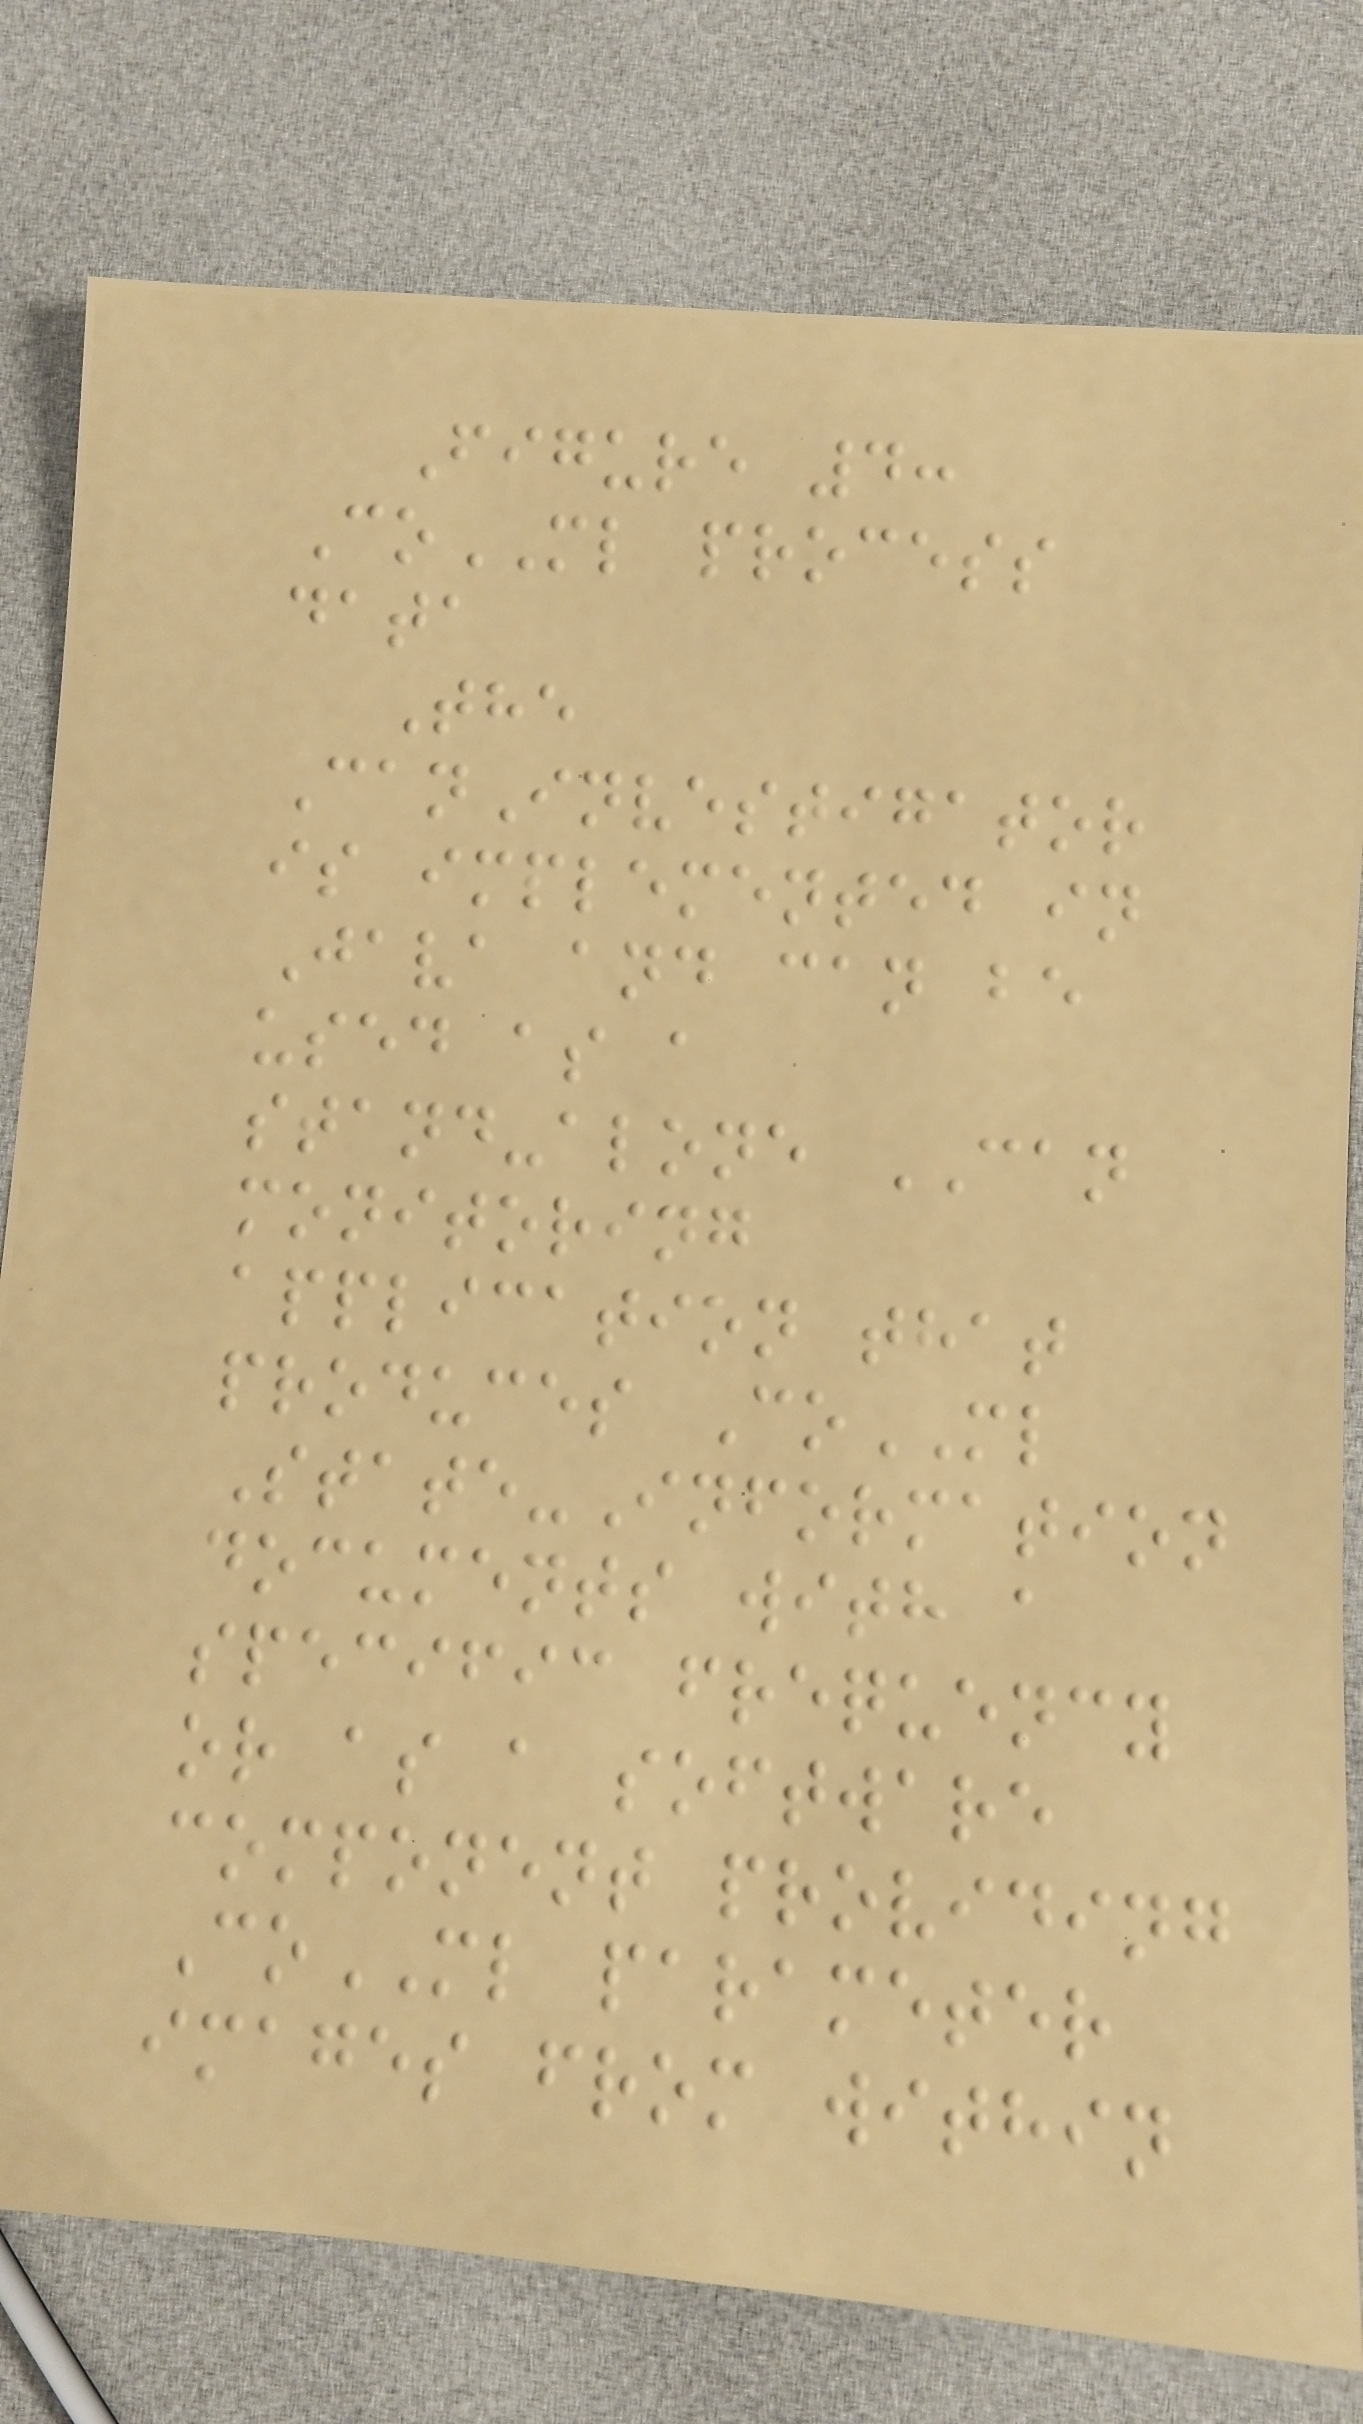Figure 4:
CoML process
data
The
CanInvestigator
is implemented in
Java and can be
used as a
stand-alone CAN
monitoring
application that
produces CoML
State-Information
documents with a
specific frequency
or as a software
component providing
CoML parameter
images from within
